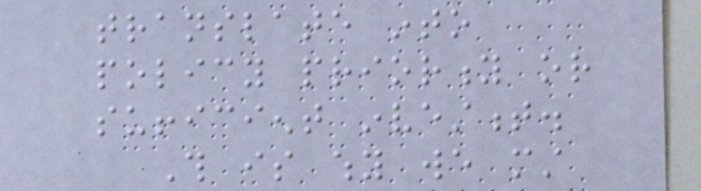translate into
policy priority or
sufficient investment.
This is why we must
